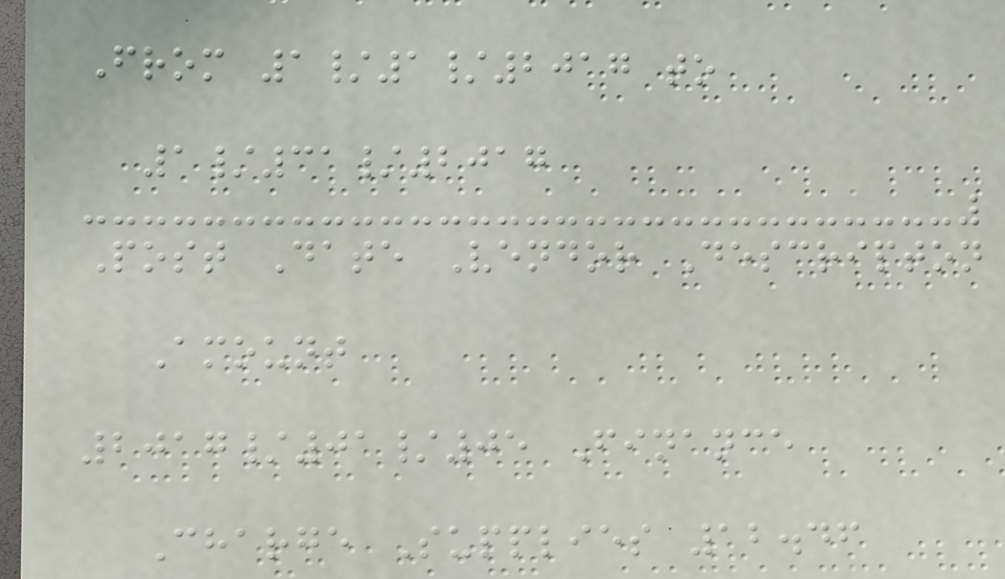From 1/1/2017 to
1/31/2017
Post Date Vendor Descripton
Amount
2017/01/05 Finance
Charge Supplies 12.46
